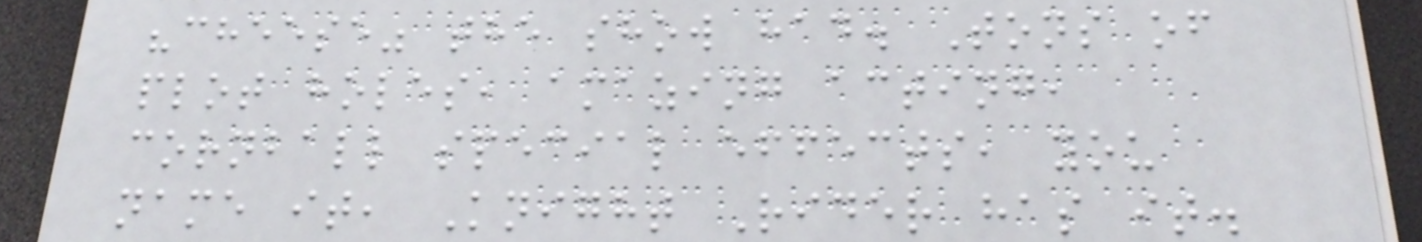"cheese" the show had. Tons of
plot holes, amazing acting,
cornball special effects, you
name it, Knight Rider has it.
